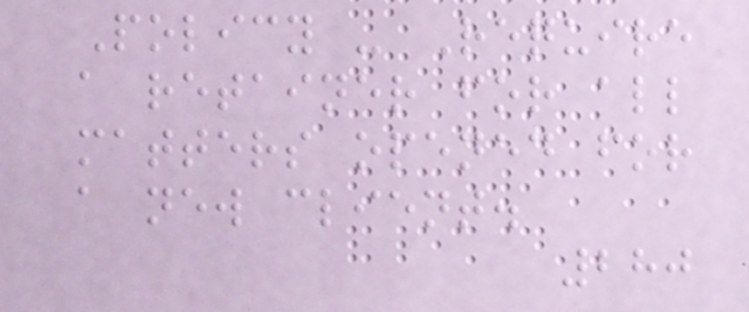Policy - Require
a retainer for all
matters opened for
a new client.
280
